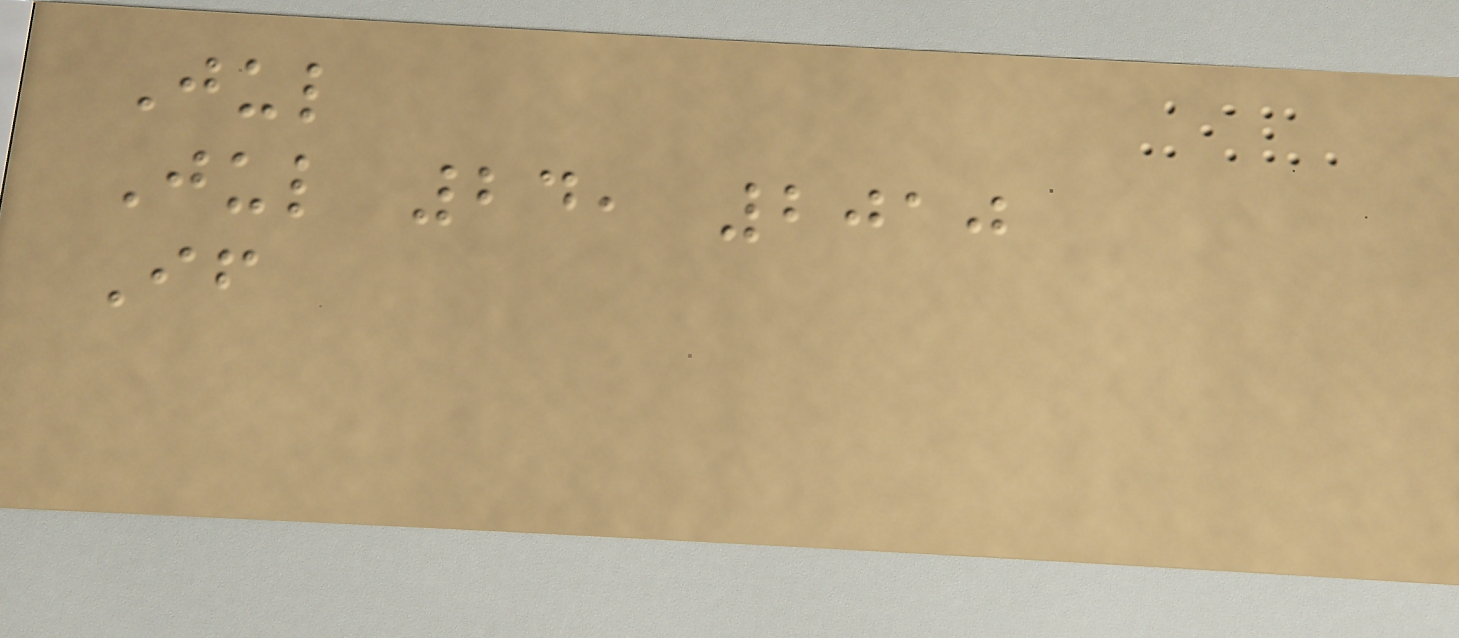Jul
Jul 24, 2010
If
